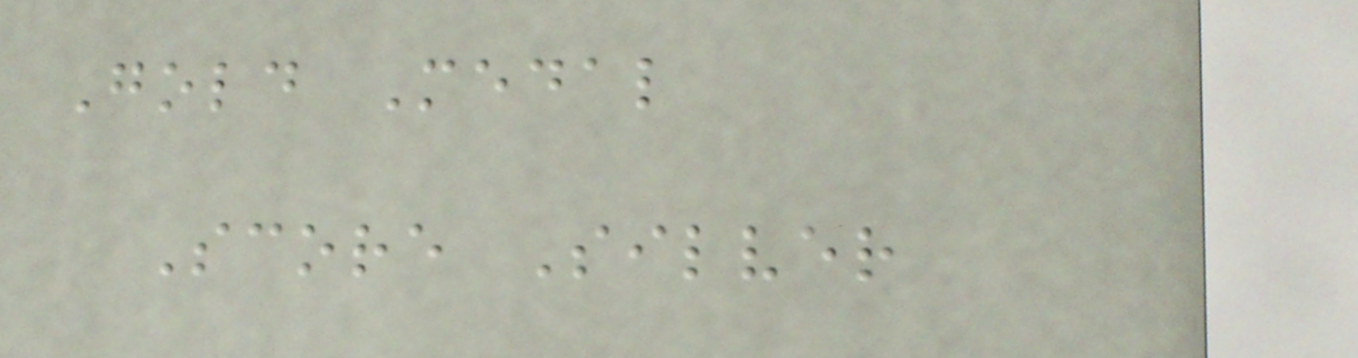Gold Medal
Score Silver
